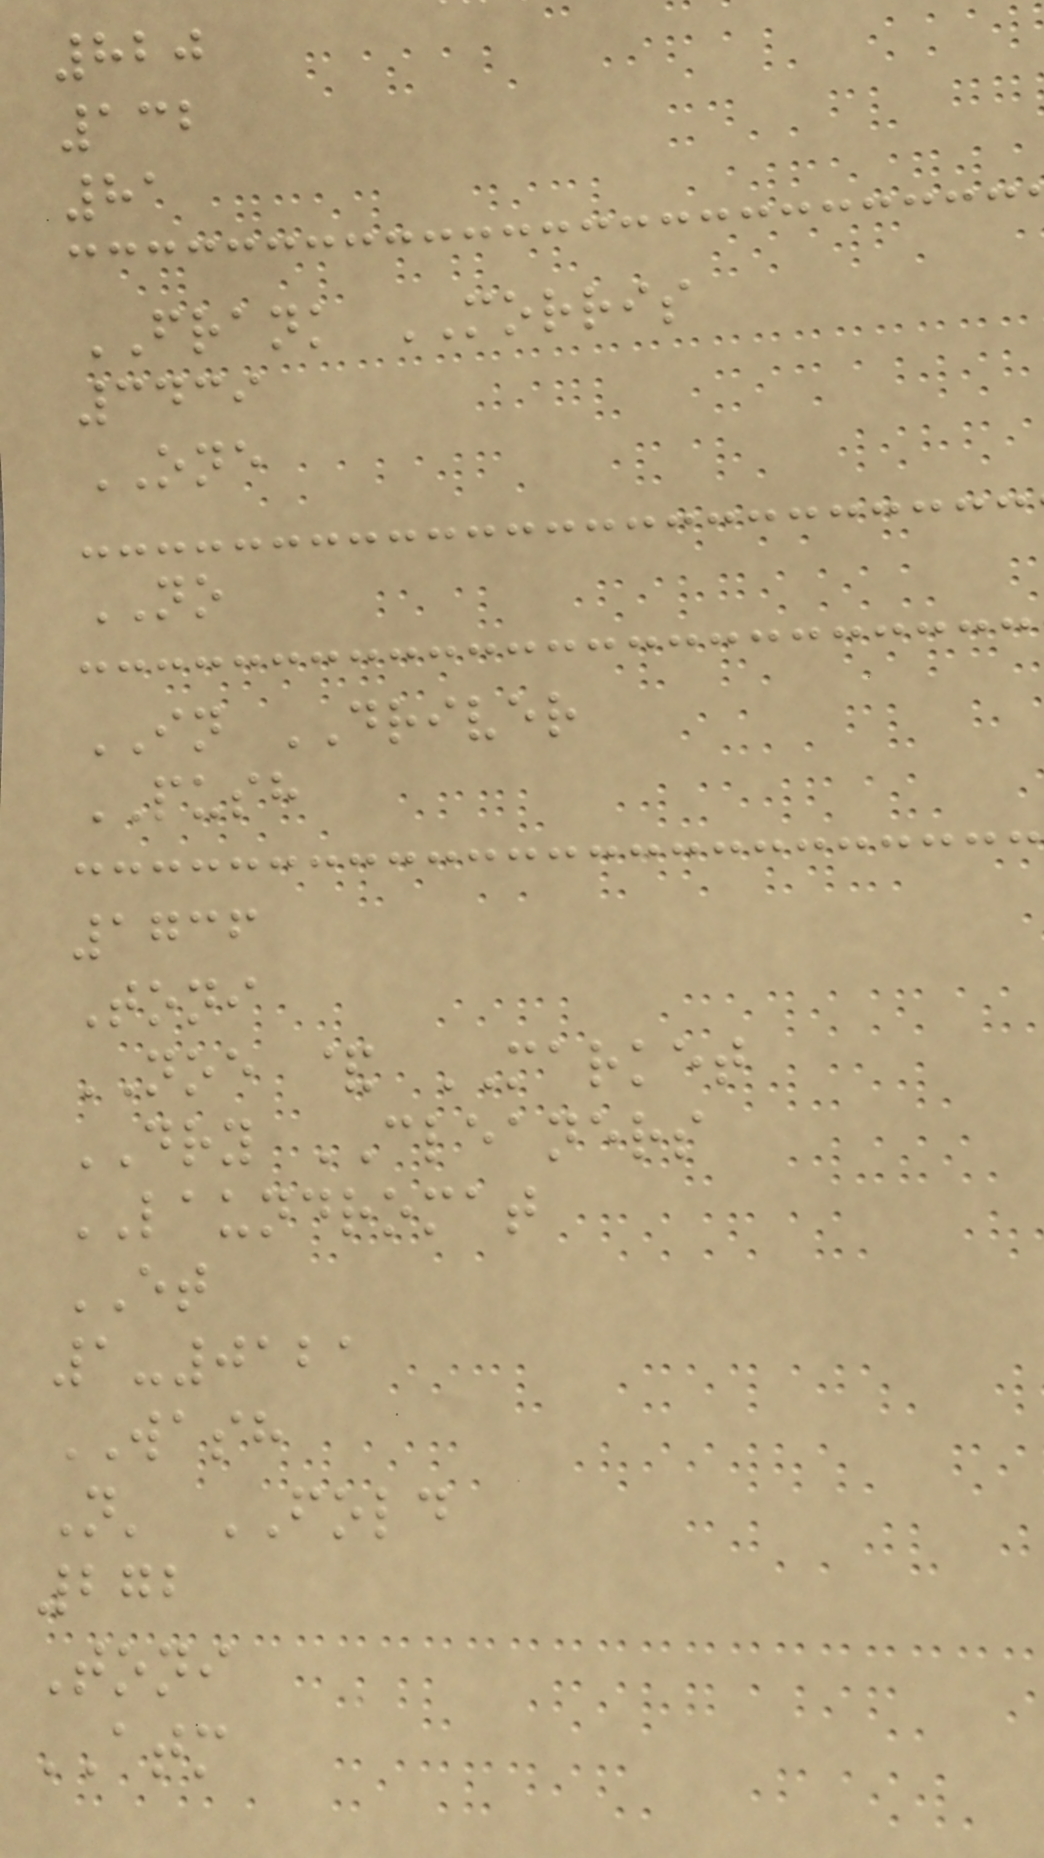820
132
81
FRANK MORRIS
3439
ONE
NO
IN DRIVER
PUSH
1736
Toni
NOE & MARKET
DRY CLEANERS
LAUNDROMAT
ET
1-0121
WASH
N' FOLD
272
Toni
ATM
